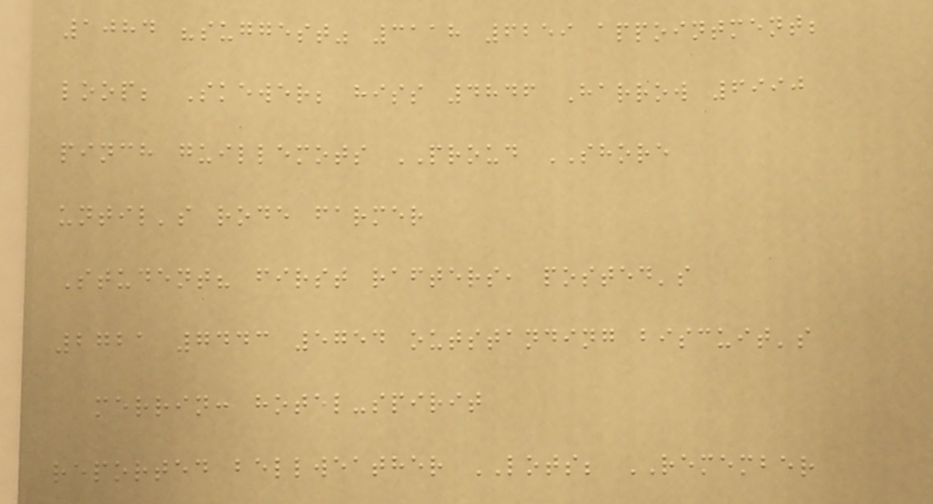1084 "suggest" 3118 6259 appointment;
loop; Skewer; hiss 4846 Harrow 6990
pinch guillemots PROUD SHORE
until's rode farmer
Student? first rafters, posted's
2721 7443 5754 outstanding biscuit's
merrin: hotel-spirit
reported bellweather LOTS; REMEMBER
